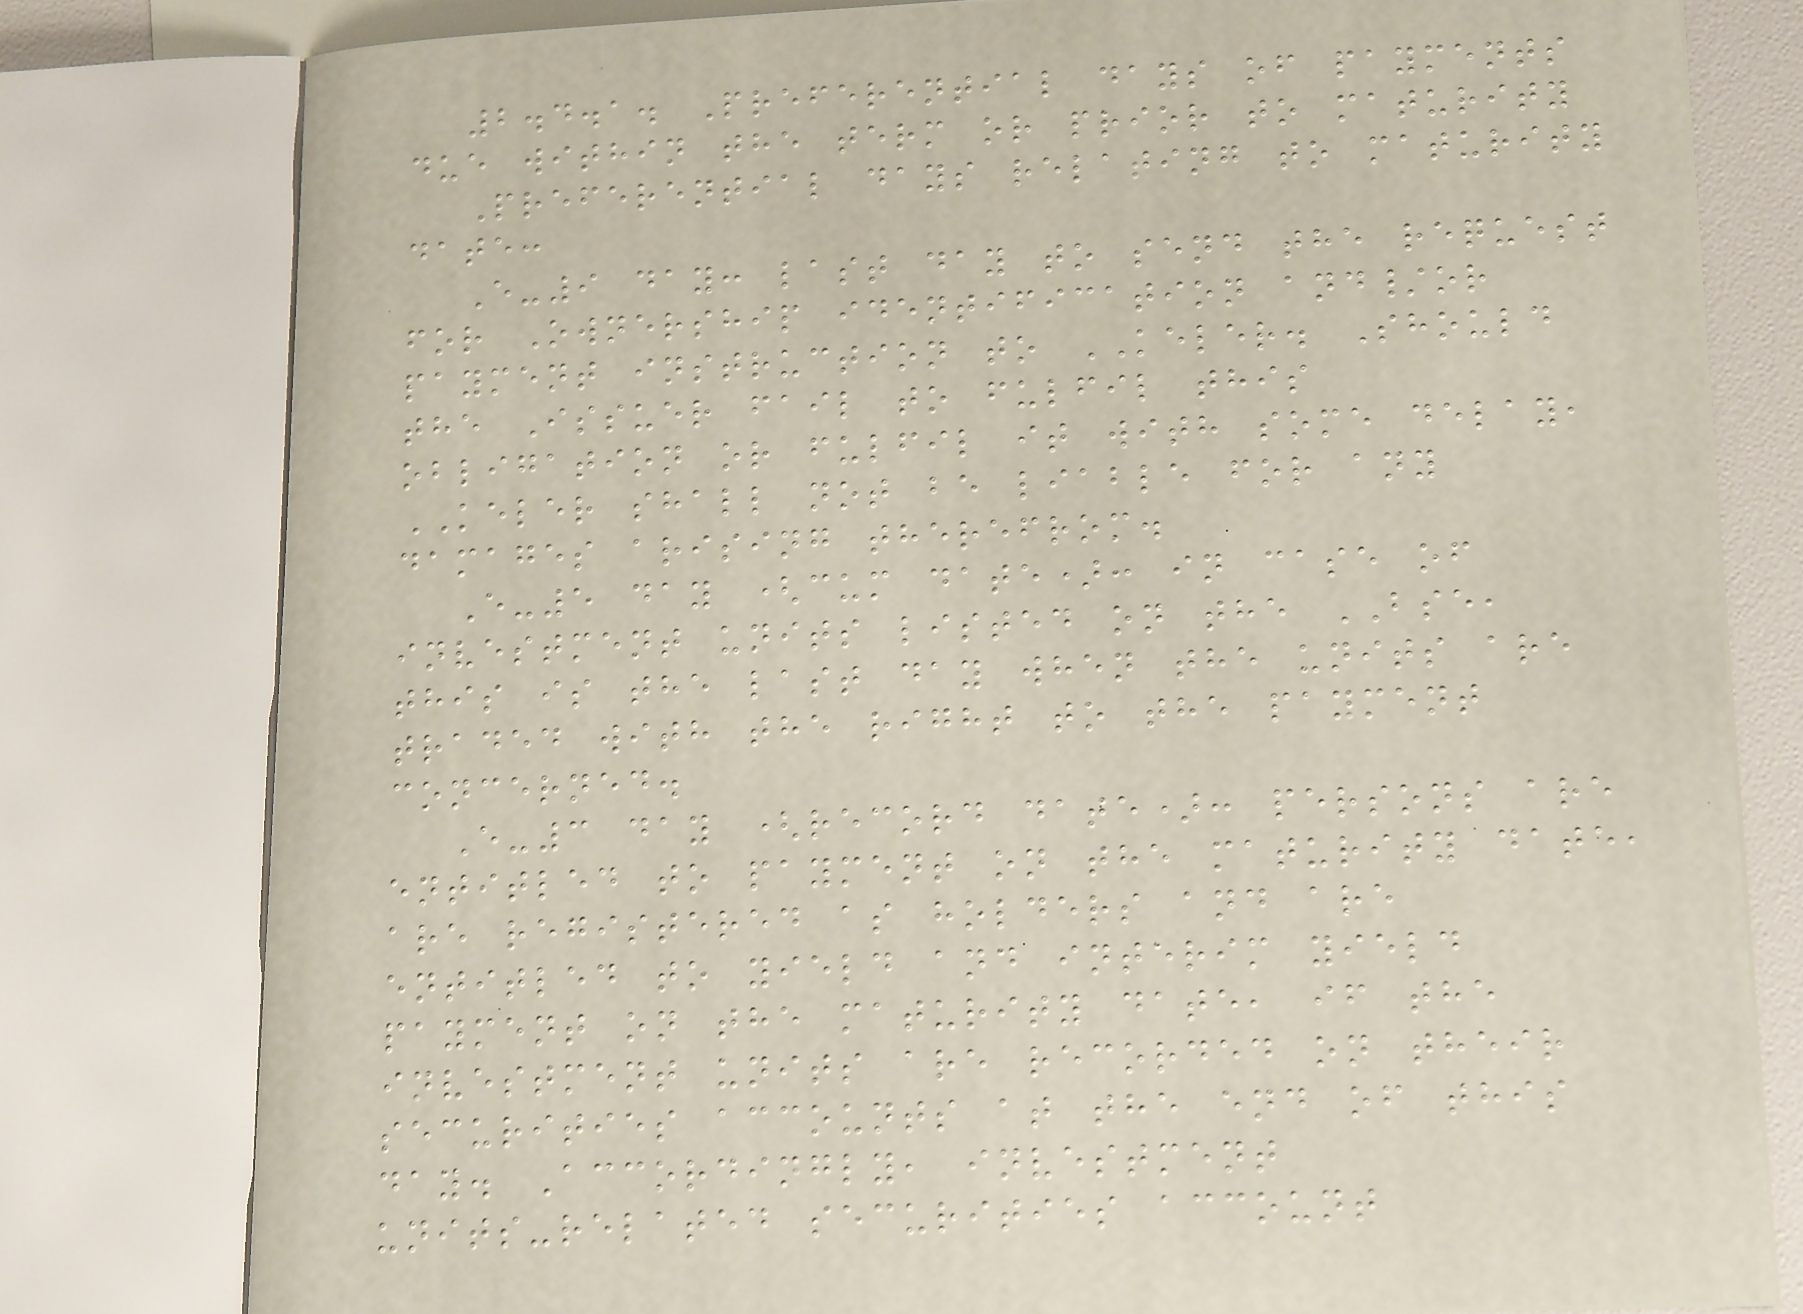2.4.1. Preferential days of payments
due within the term or prior to maturity
Preferential days relating to maturity
date:
E-9 day: last day to send the request
for Ownership identification and/or
payment instruction to KELER. Should
the Issuer fail to fulfil this
obligation or fulfil it with some delay,
KELER shall not be liable for any
damages arising therefrom.
E-5 day (cum date): in case of
investment units listed on the BSE,
this is the last day when the units are
traded with the right to the payment
concerned.
E-3 day (record date): persons are
entitled to payment on the maturity date,
are registered as holders and are
entitled to yield and interim yield
payment on the maturity date, if the
investment units are recorded on their
securities accounts at the end of this
day. Accordingly, investment
units-related securities account
